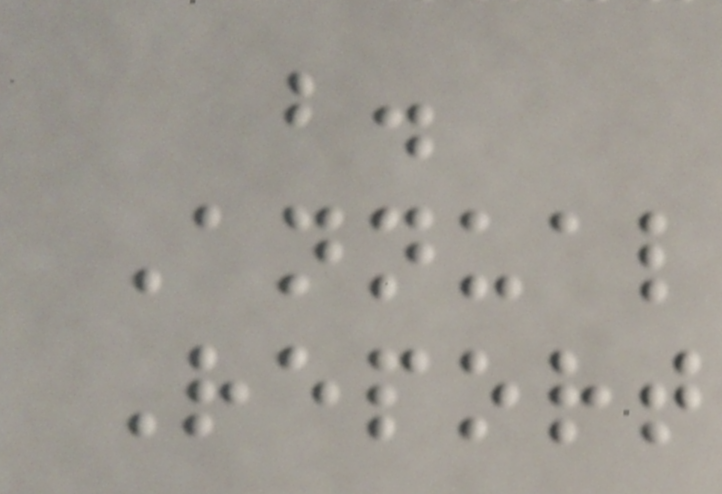b.
Annual
Report
